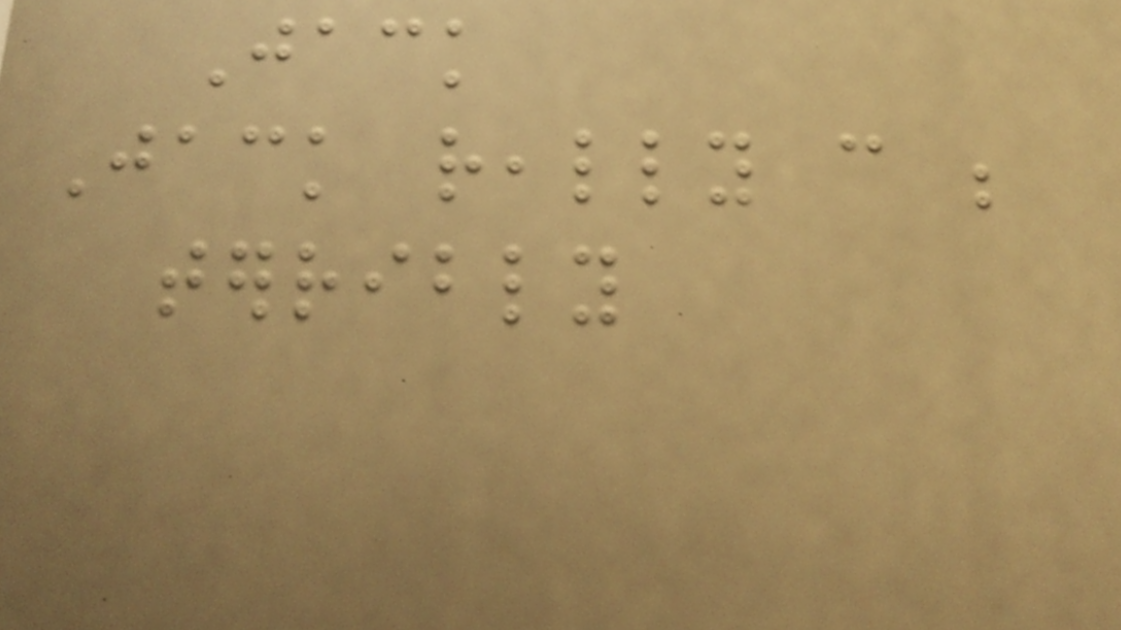Jack
Jack really can be
terribly
